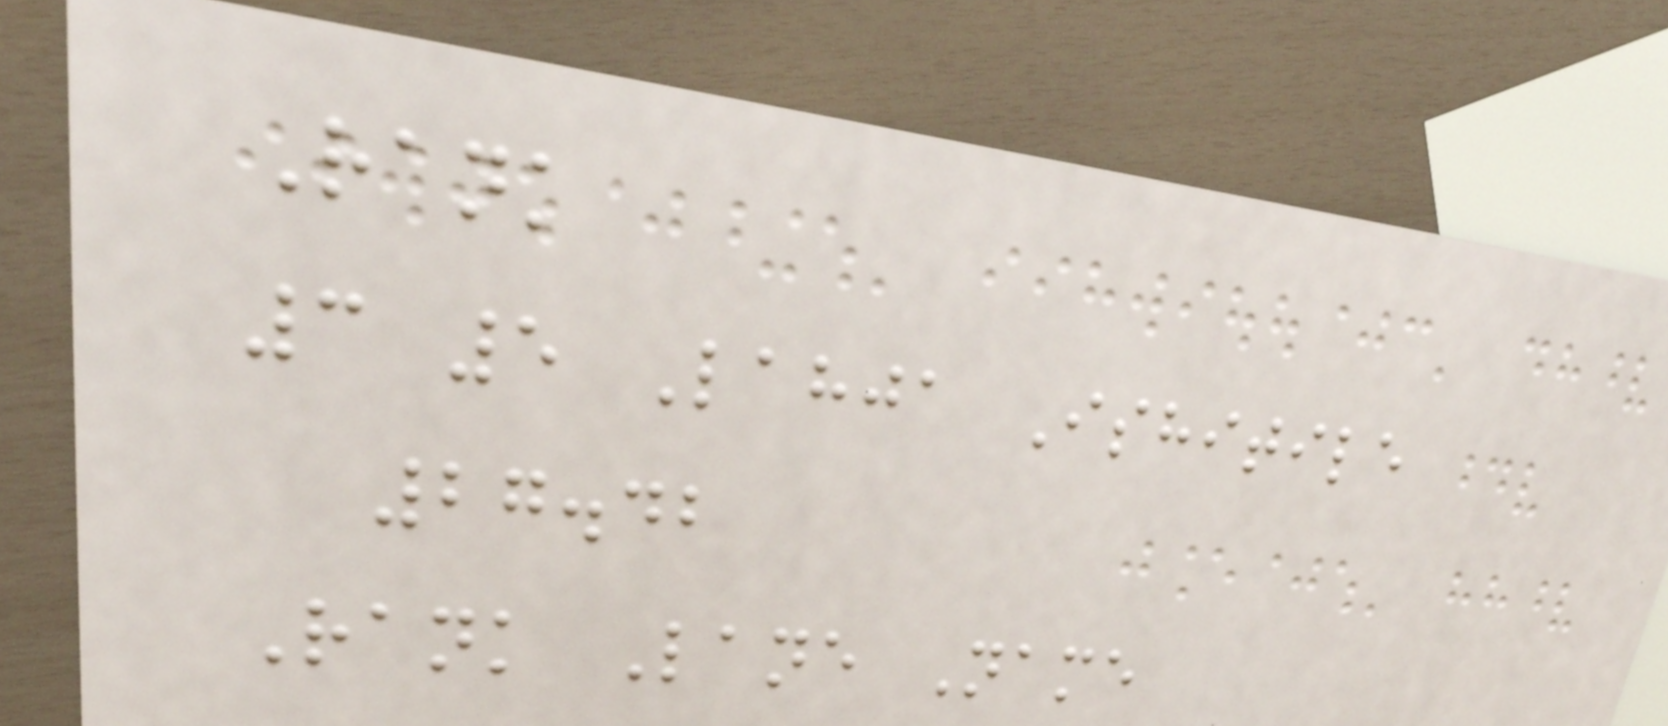Rank
3 5 Lahja Ishitile
27.42
Rank Lane Name
